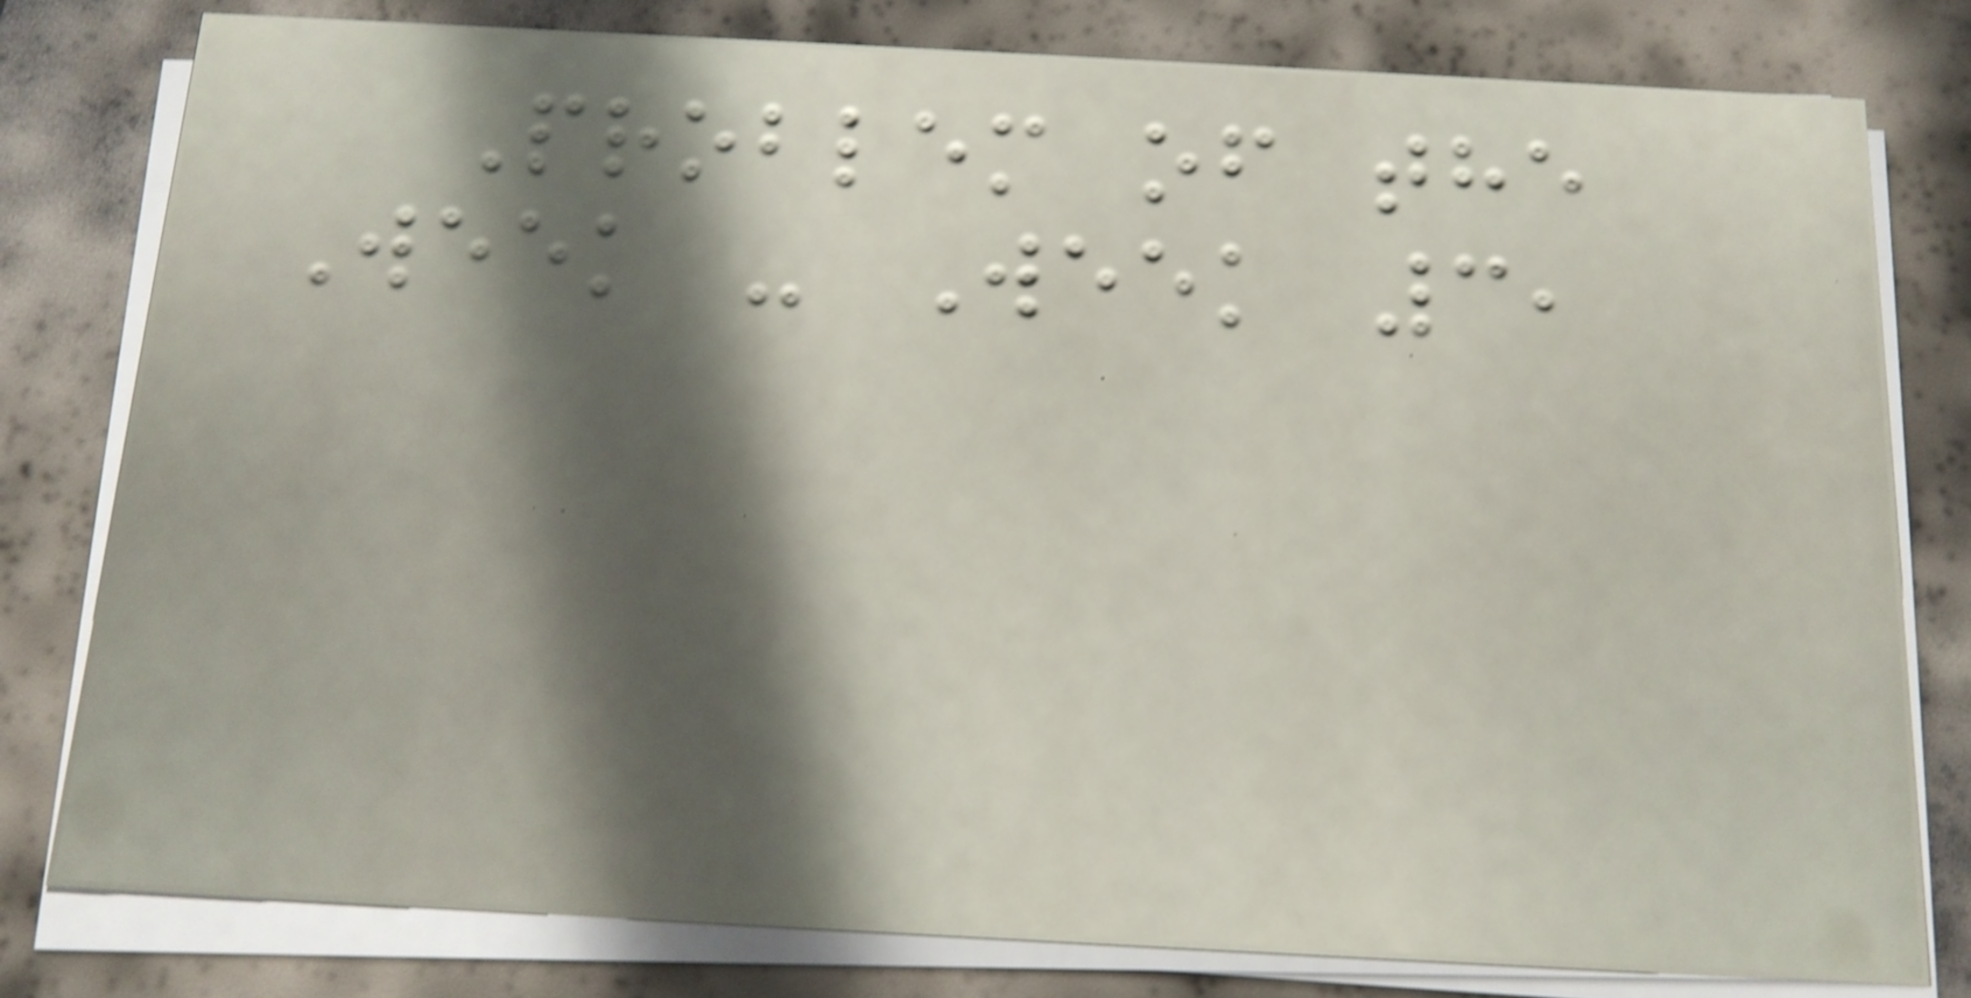Problem of the
Week - Week 3,
